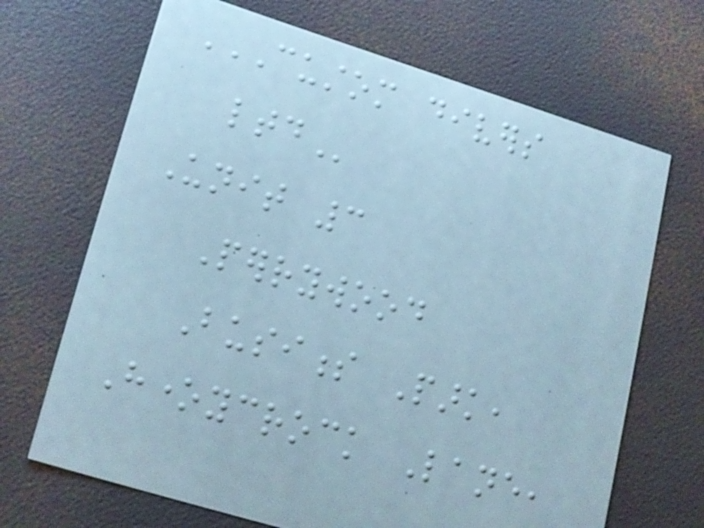CUSTOM DIVERS
LTD
Unit 3
Perrywood
Business Park,
Honeycrock Lane,
